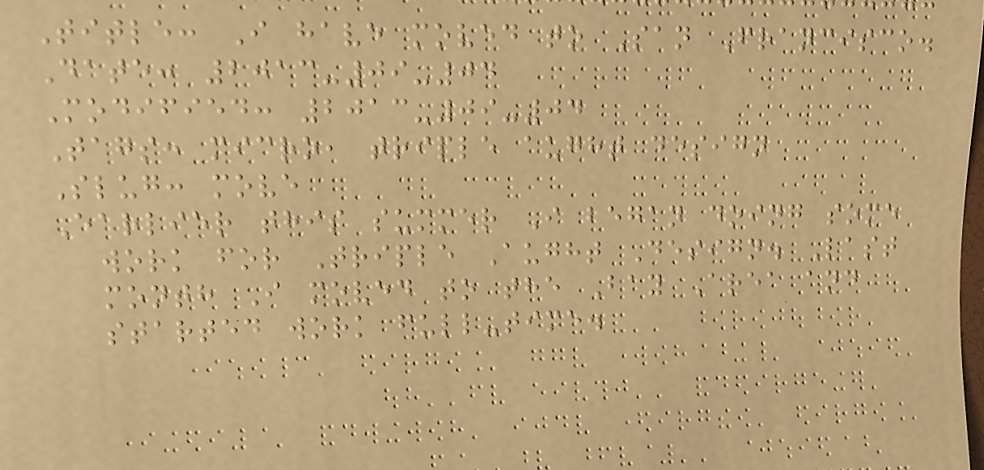Title: I have moved to San Francisco.
Date: 2013-09-04
Modified: 2013-09-04
Tags: micro, triple aught design
Slug: move
Earlier this summer I began doing some
work for Triple Aught Design. Last
month I moved to the Bay Area and
started work full-time.
